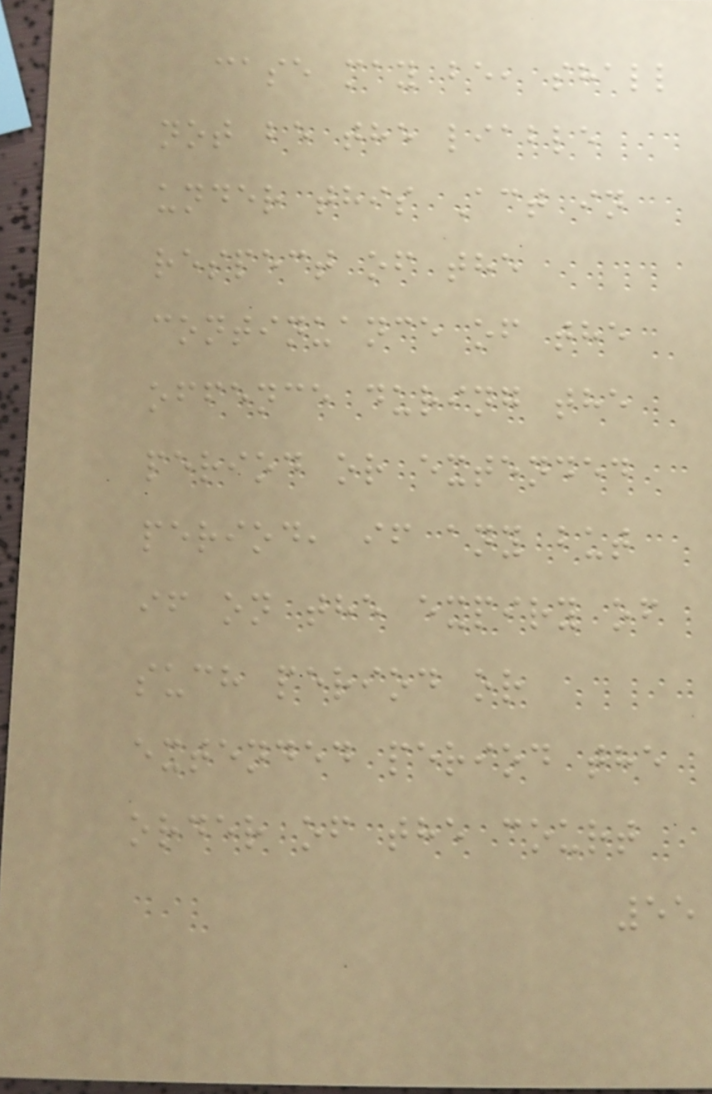case may be, shall
not be the liable
under this Act in
respect of the
continuance of the
offence during the
period or extended
period, if any but
if on the expiry of
such period or
extended period the
order of the court
55
